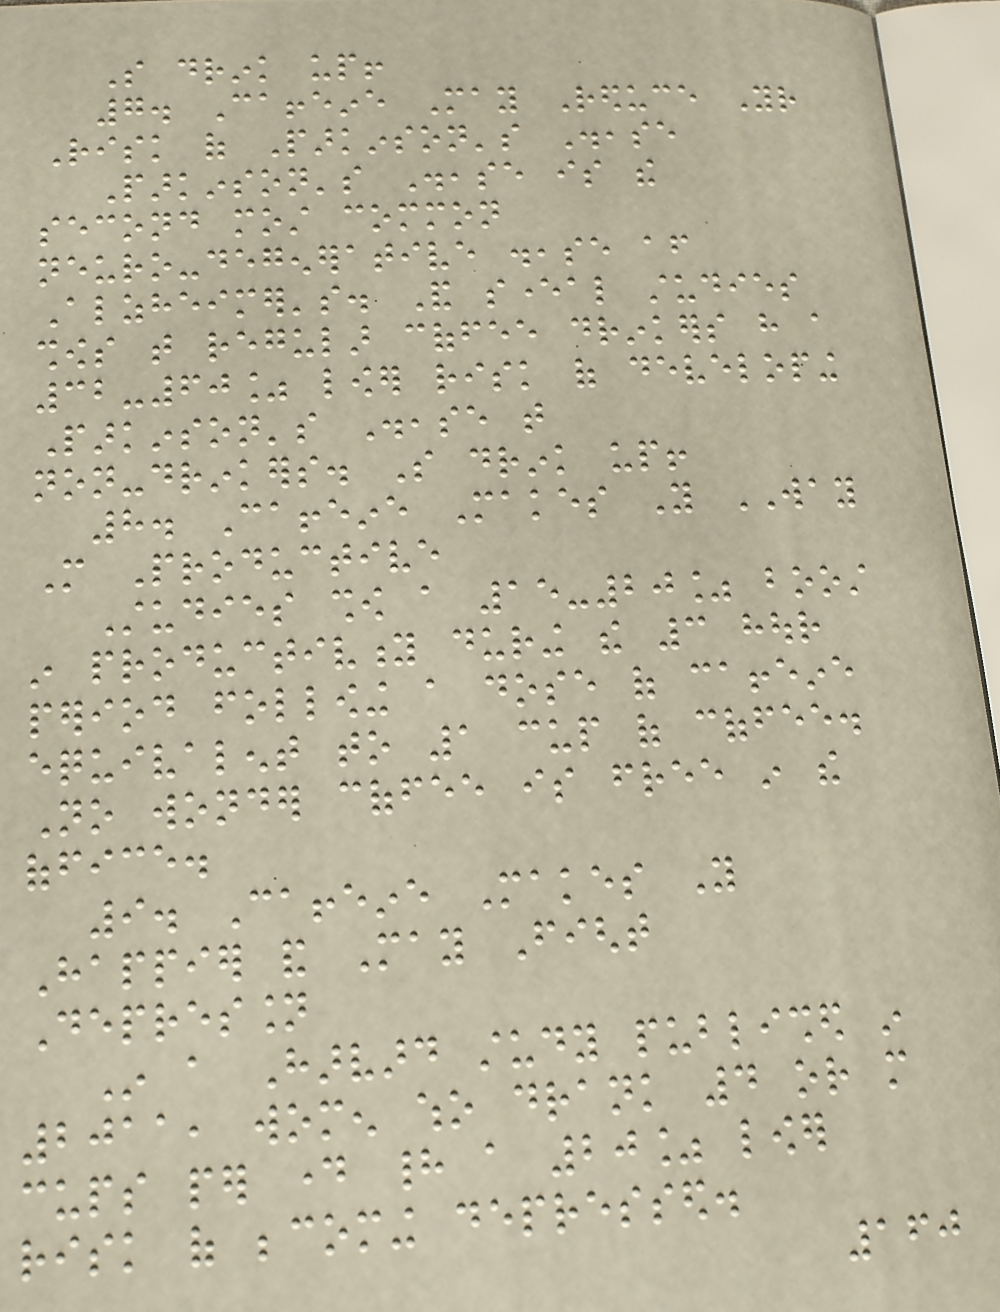So drink up!
7. Caffeine May Reduce Your
Risk of Parkinson's Disease
Parkinson's Disease is the
second most common
neuro-degenerative disease after
Alzheimer's. And several studies
shows that regular coffee drinkers have a
32-60% lower risk of developing
Parkinson's Disease that
non-drinkers. So drink up!
8. Caffeine Makes You WAY
More Productive
Studies show a 15-20% boost
in productivity during the 3 hour
period following a dose of caffeine
equivalent to 1 cup of coffee.
No wonder coffee is free in the
office.
9. Caffeine Makes You
Happier and May Fight
Depression
In a Harvard study published in
2011, women who drank 4 or more
cups per day had a 20% lower
risk of becoming depressed.
160
